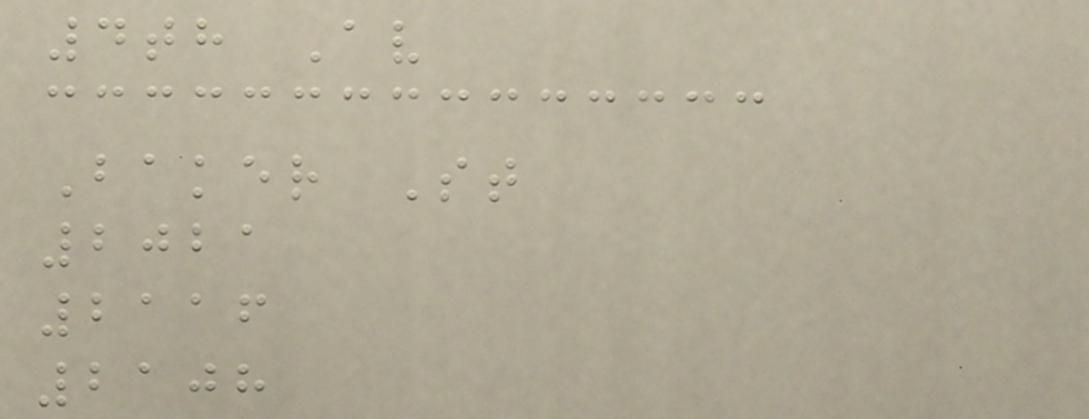4th Av
Baker St
2021
2116
2108
